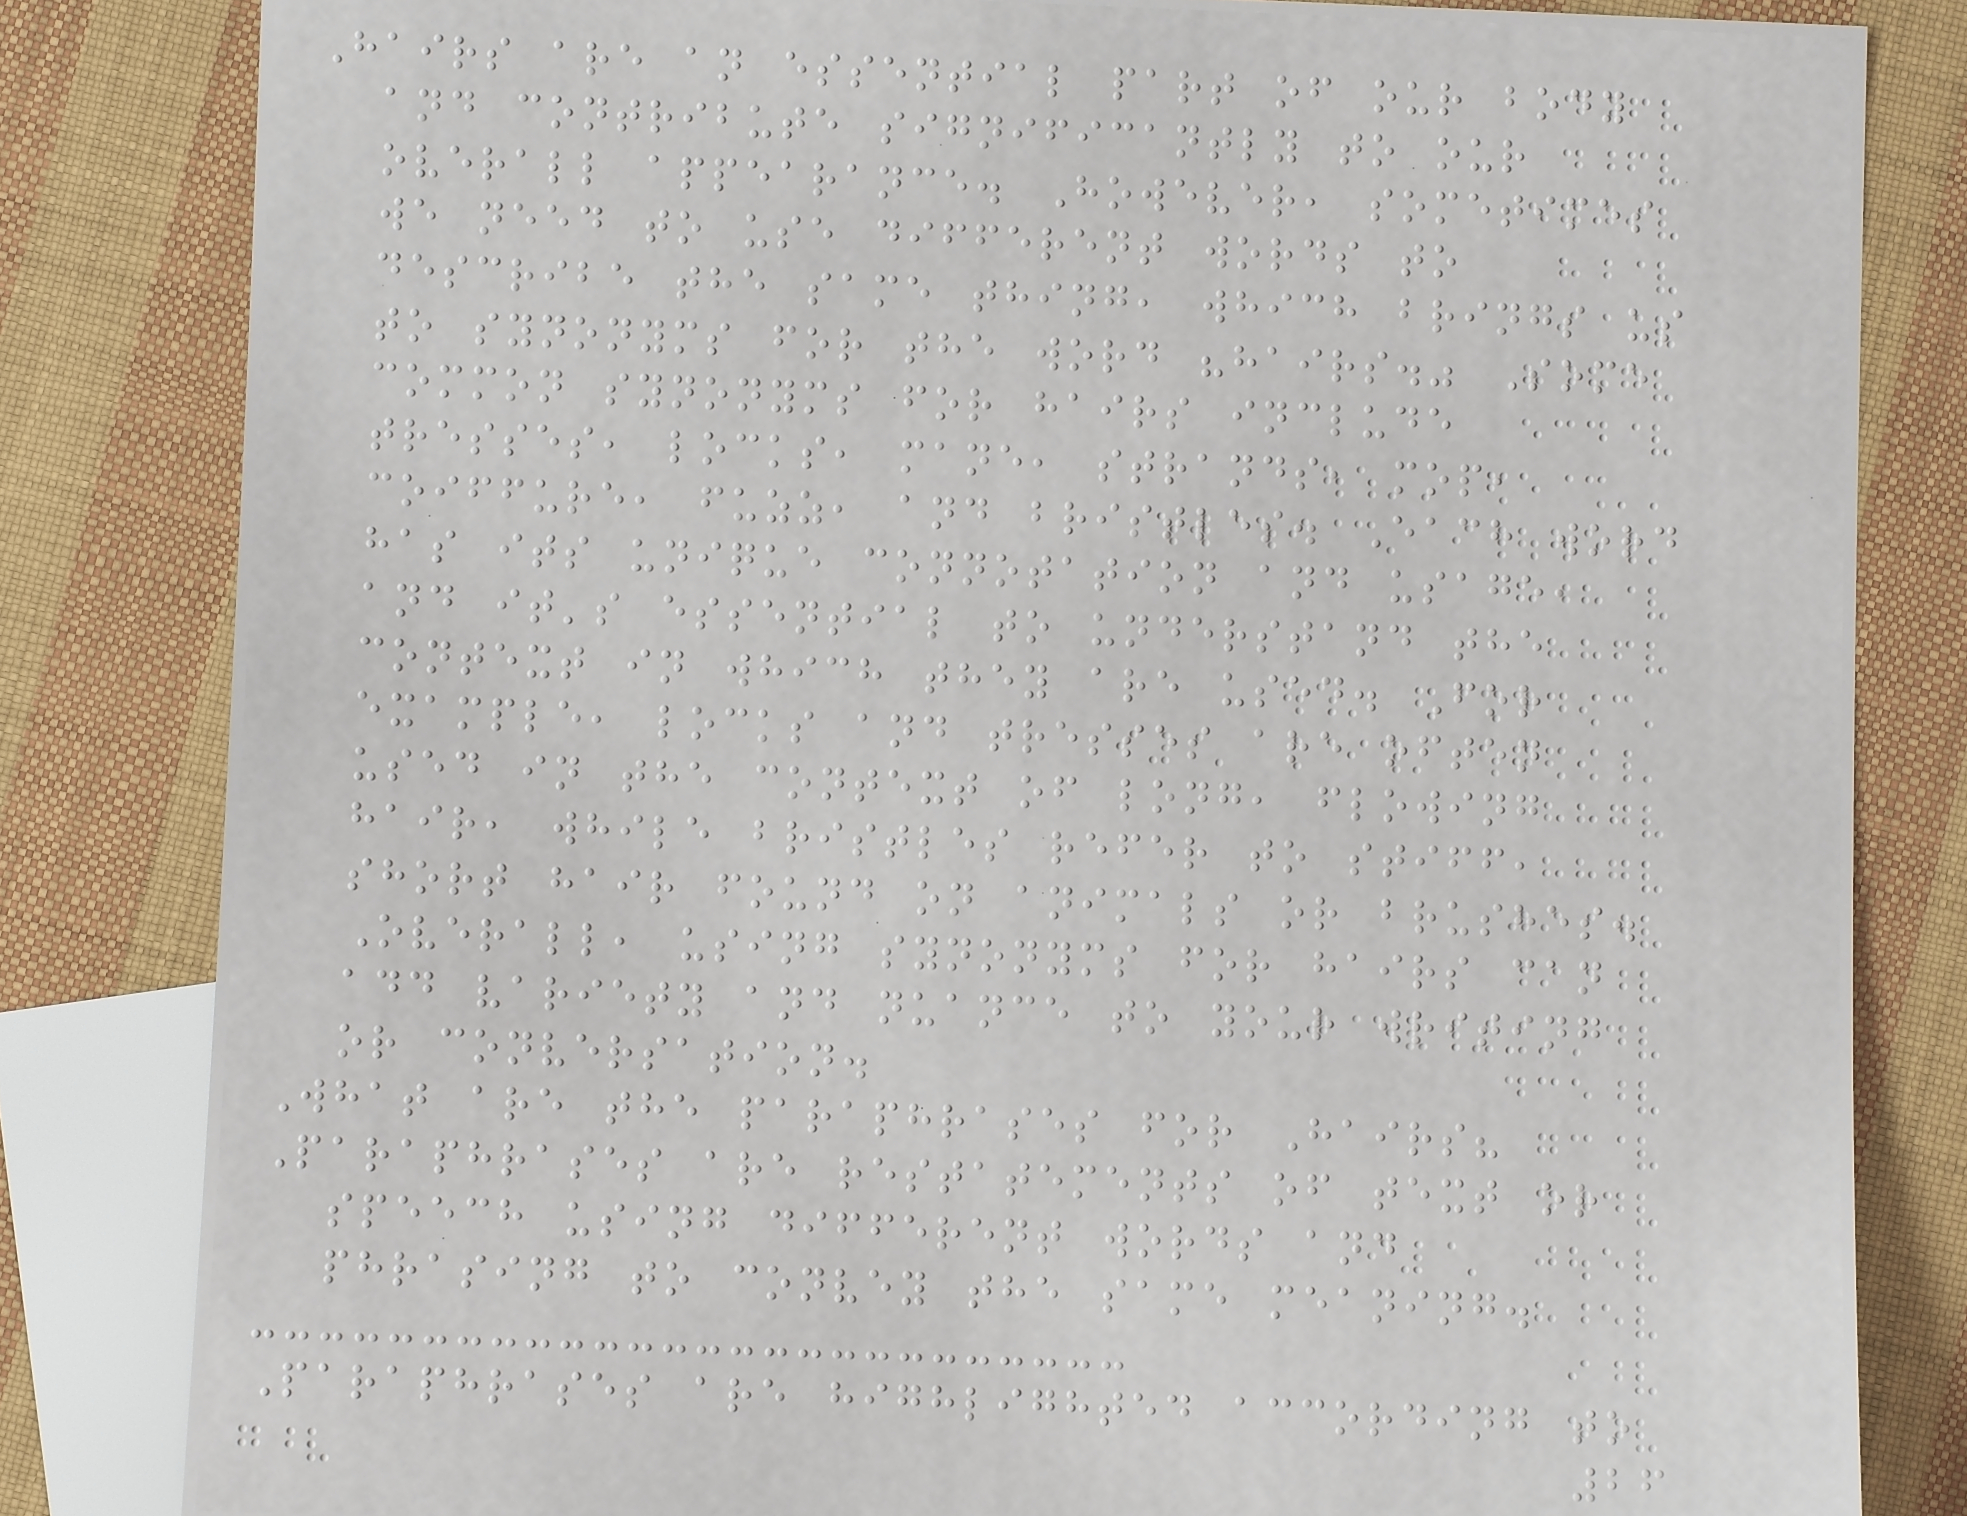Hairs are an essential part of our body
and contribute significantly to our
overall appearance. However, sometimes
we need to use different words to
describe the same thing, which brings us
to synonyms for the word "hairs." Some
common synonyms for hairs include
tresses, locks, mane, strands, mop,
coiffure, fuzz, and bristles. Each word
has its unique connotation and usage,
and it's essential to understand the
context in which they are used. For
example, locks and tresses are often
used in the context of long, flowing
hair, while bristles refer to stiff,
short hair found on animals or brushes.
Overall, using synonyms for hairs can
add variety and nuance to your writing
or conversation.
What are the paraphrases for Hairs?
Paraphrases are restatements of text or
speech using different words and
phrasing to convey the same meaning.
Paraphrases are highlighted according to
26
